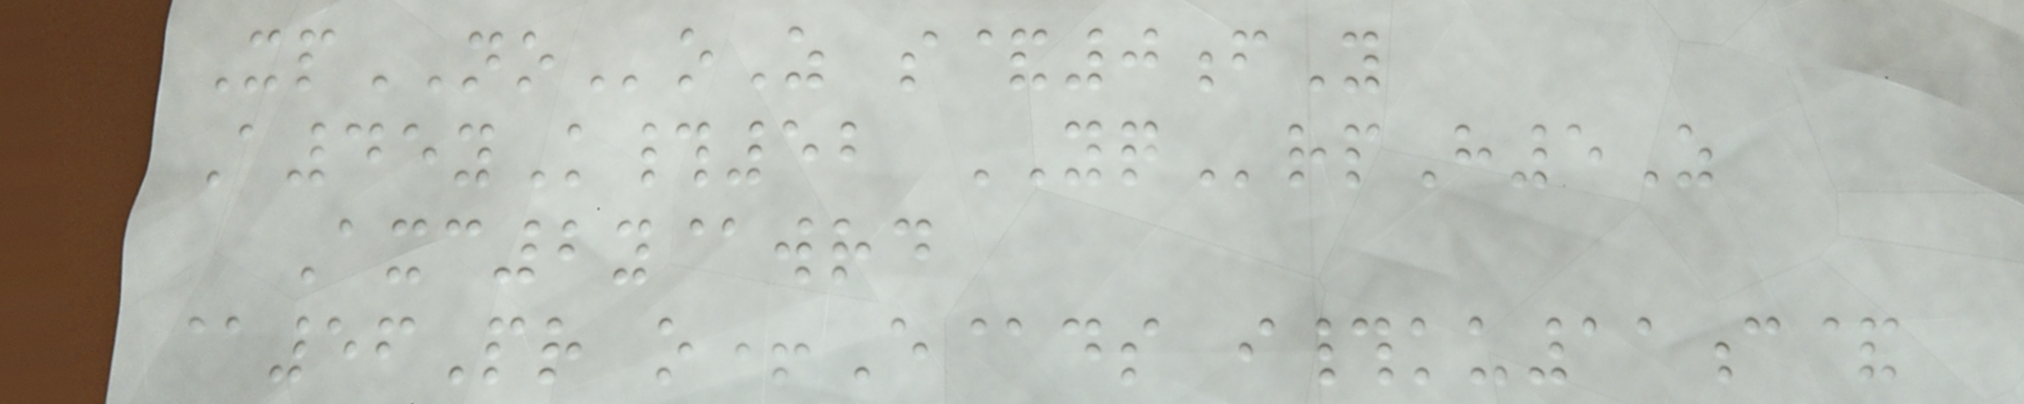XpNOoZ s&0fY
A45yK#52 YQrpH5Z
Axc2y@wrd
@56Pr o+E@ds i#ku11c&
